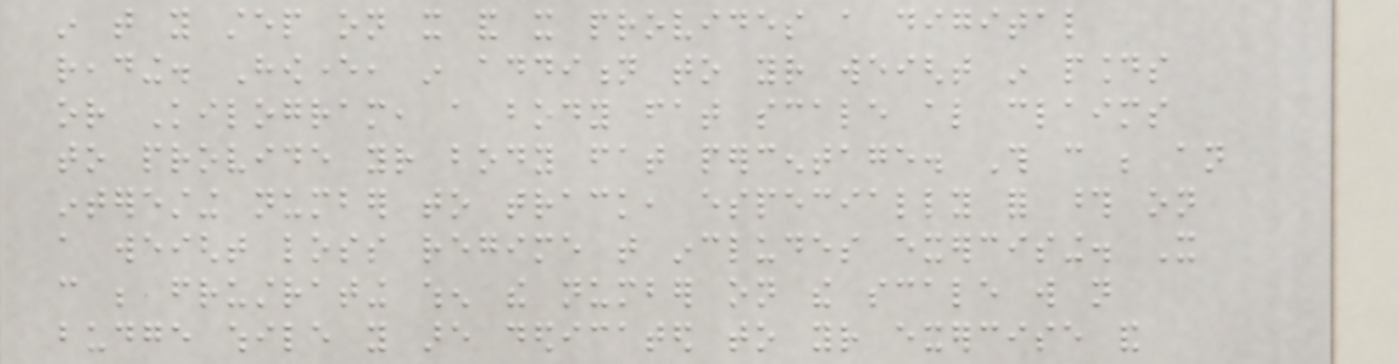in that you step on it and it provides a digital
reading. However, in addition to your weight in pounds
or Kilogram, a body fat scale also claims
to provide your body fat percentage. This can be an
interesting number to track, especially for those on
a weight loss regime that includes exercising. It
can be frustrating when the number on the scale will not
budge while you are dedicated to your exercise and
